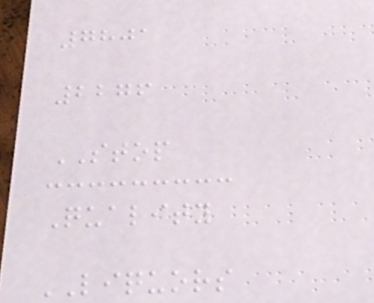7801
2276
STOP
Quality
LIQUORS
